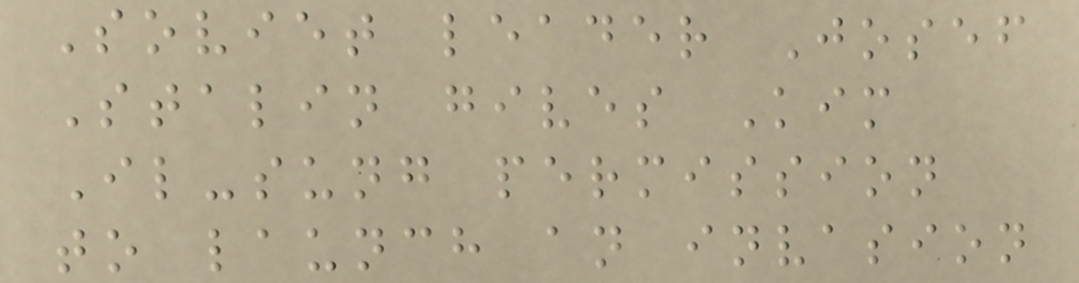Soviet leader Josef
Stalin gives Kim
Il-sung permission
to launch an invasion
